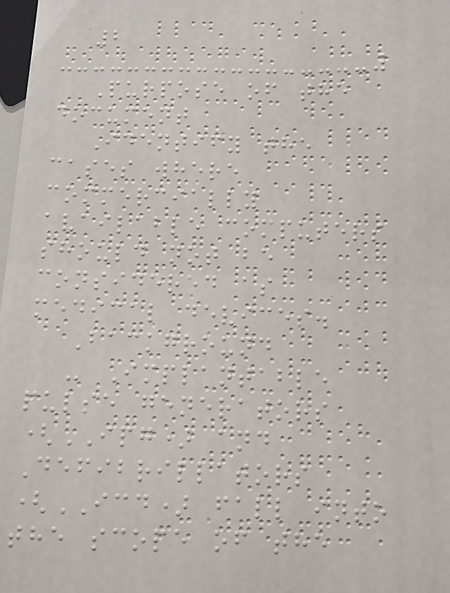2
Purpose of the
document
Identify the
cases where
commercially
available computers
should not be
considered as
medical devices.
Background
- Implantable
pulse generators
(IPG) and
Defibrillators
(ICD) fall into
the scope of the
